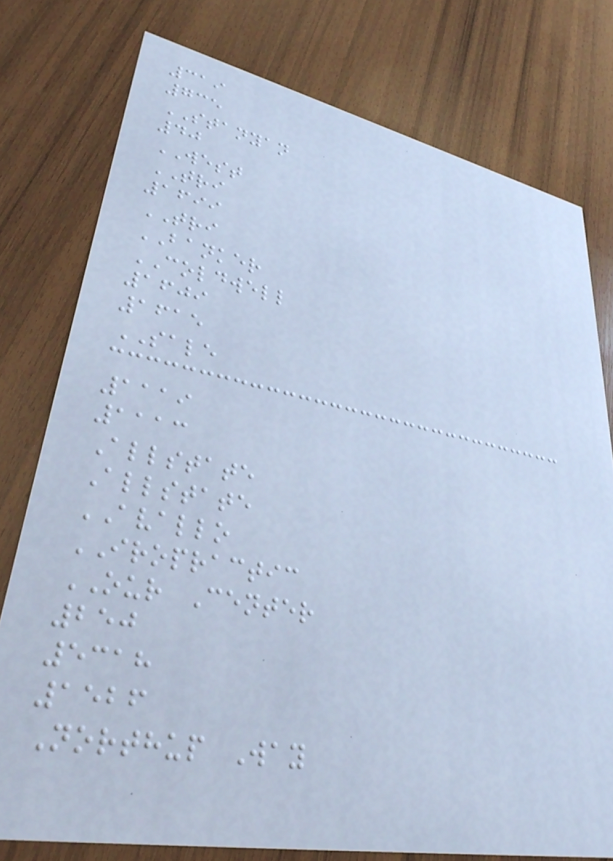319
735
STANYAN
40
WEST
TRI
1699
TRI
BANKER
COLDWELL
1609
1615
SALE
1119
1113
Allstate
Allstate
AVALLO
IROPRACTIC
OUR Center
250
5318
1526
Northup Way
